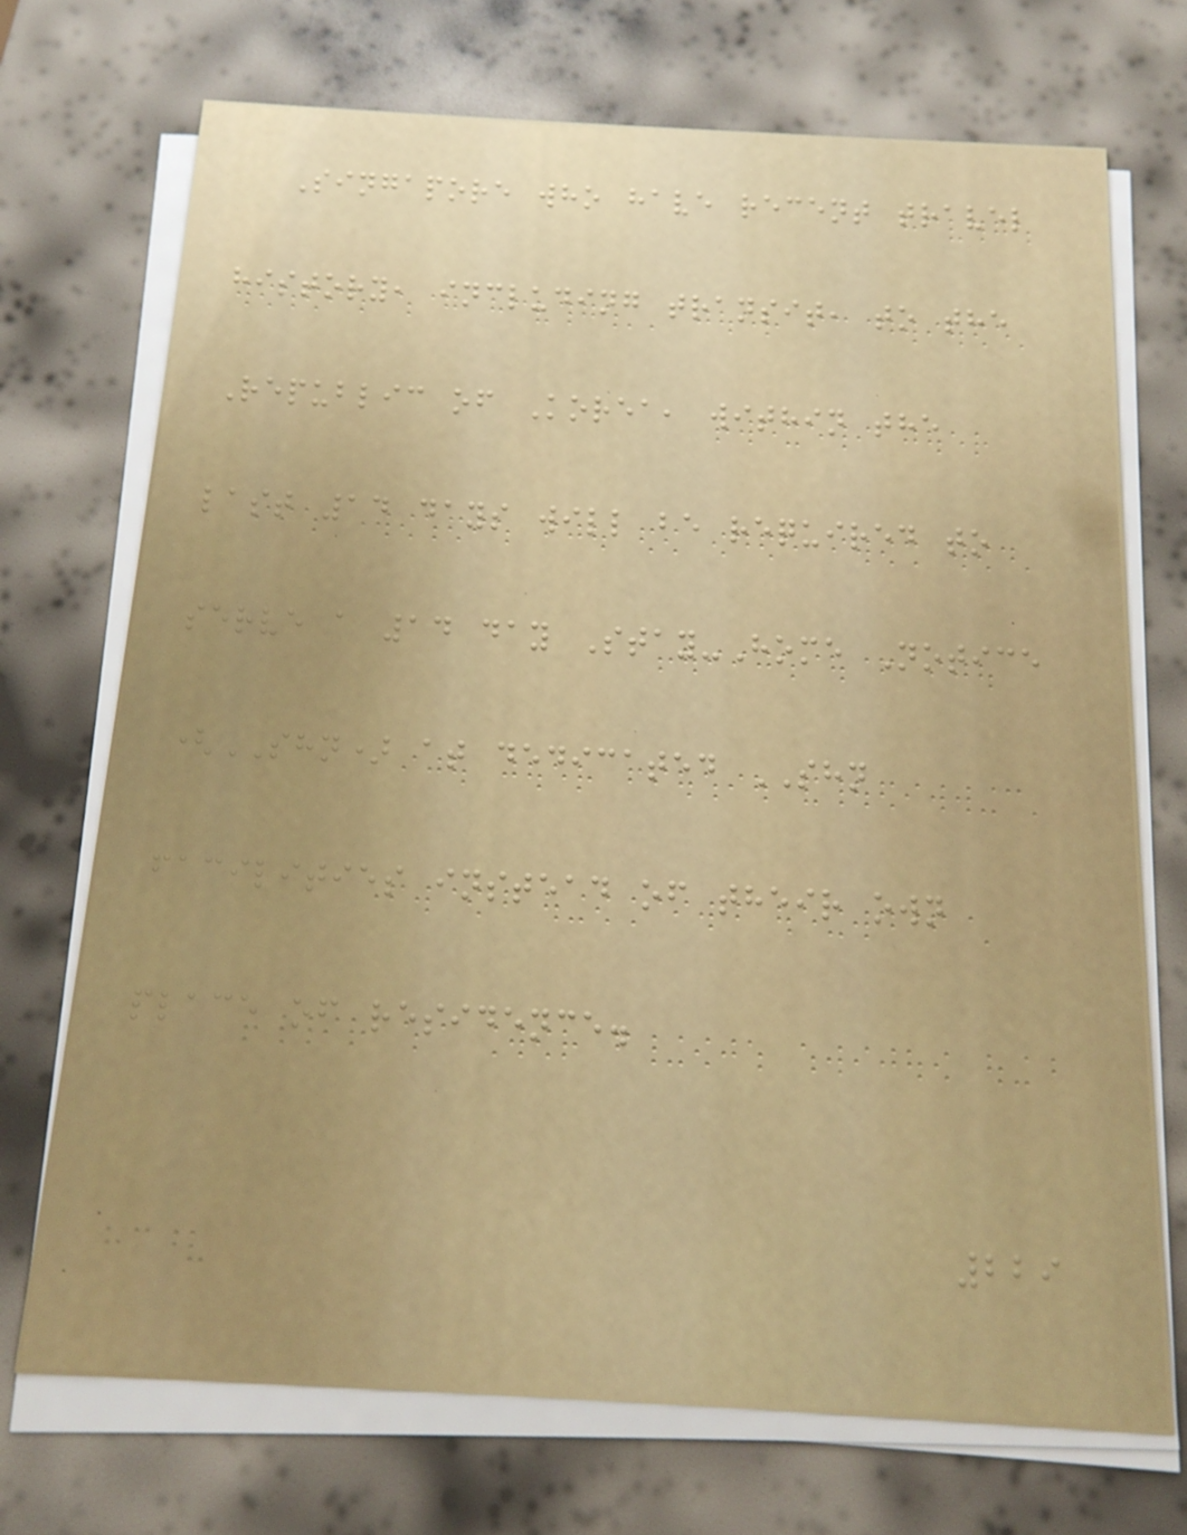Singapore who have recent travel
history, including transit, to the
Republic of Korea, within the
last 14 days will be required to
serve a 14 day Stay-Home Notice
(SHN) at dedicated SHN
facilities instead of their own
place of residence.
229
